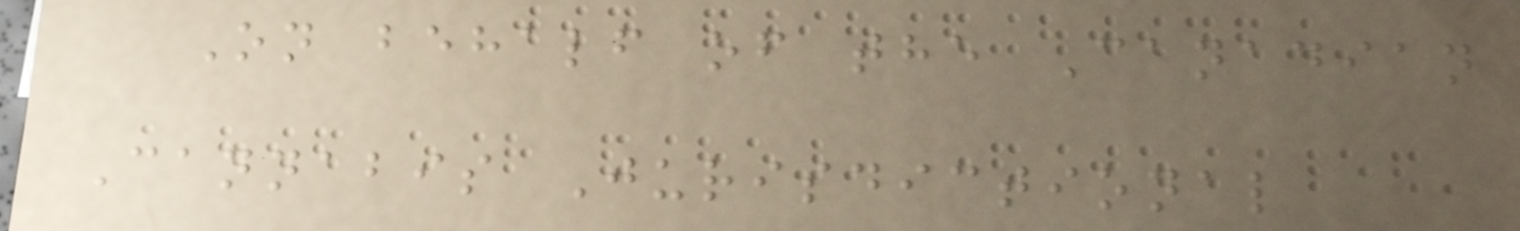On behalf of the Canadian
Cannabis Jurisdictional
